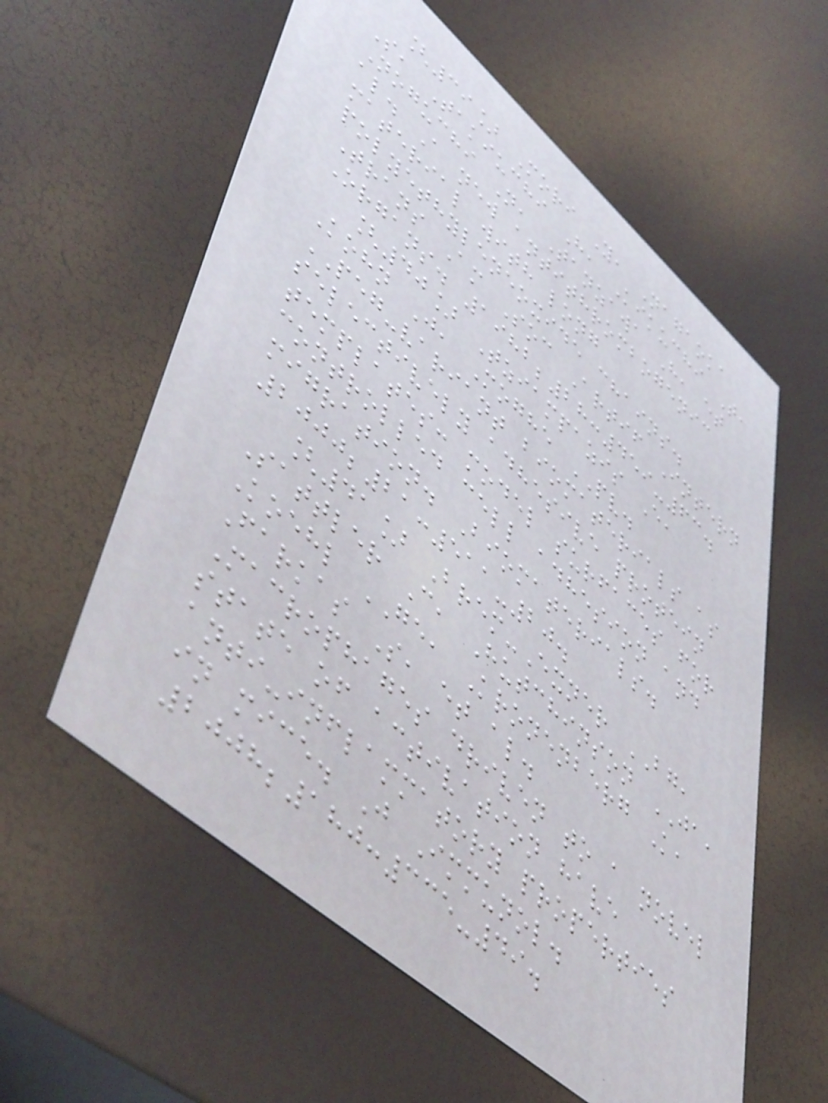[39] Mori Y, Nagaoka
S, Takiuchi H, Kikuchi T,
Noguchi N, Tanzawa H, et
al. A new antithrombogenic
material with long
polyethyleneoxide chains.
Trans Am Soc Artif Intern
Organs. 1982;28:459-63.
[40] Tziampazis E,
Kohn J, Moghe PV.
PEG-variant biomaterials as
selectively adhesive protein
templates: model surfaces for
controlled cell adhesion and
migration. Biomaterials.
2000;21:511-20.
[41] Brem-Exner BG,
Sattler C, Hutchinson JA,
Koehl GE, Kronenberg K,
Farkas S, et al.
Macrophages driven to a novel
state of activation have
anti-inflammatory properties
in mice. J Immunol.
2008;180:335-49.
